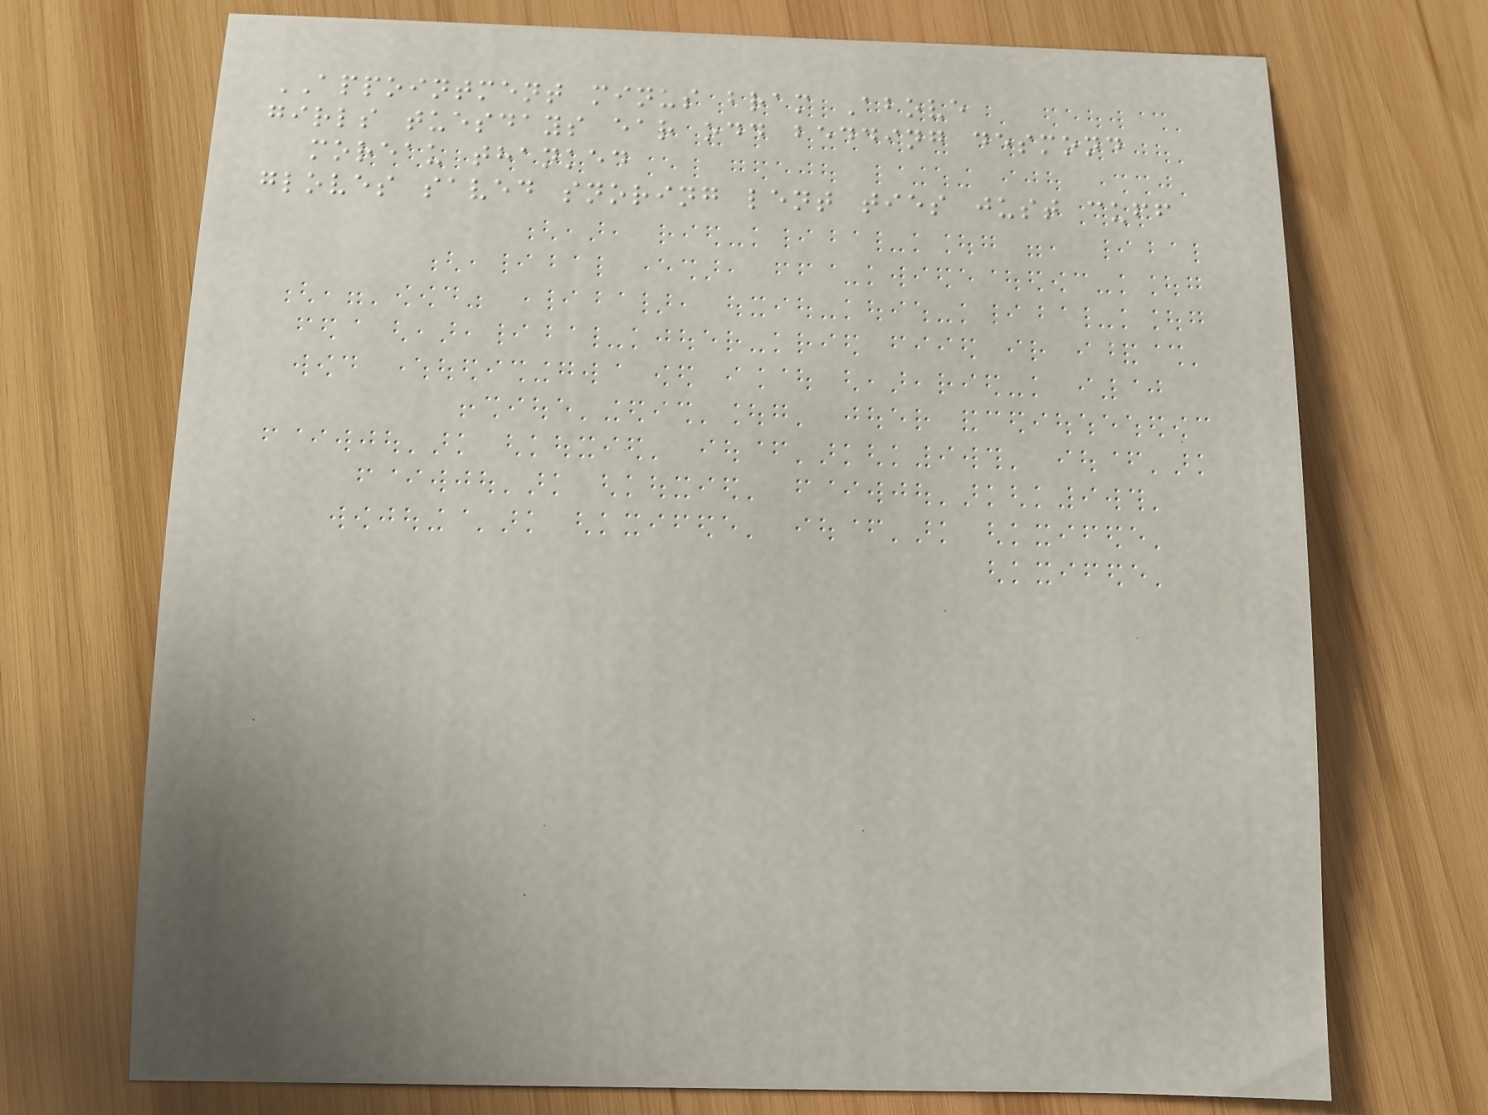APPOINTMENT minus bram Above
girls tuesdays ear odd bedding desmond
moreau thanked
gloves saved snoring lent ties just cuff
